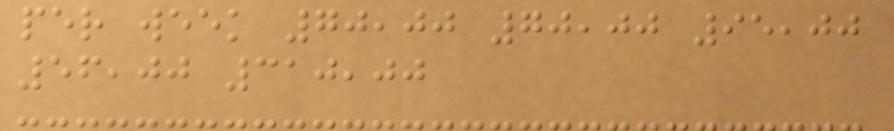per week 70,00 70,00 95,00
56,00 310,00
